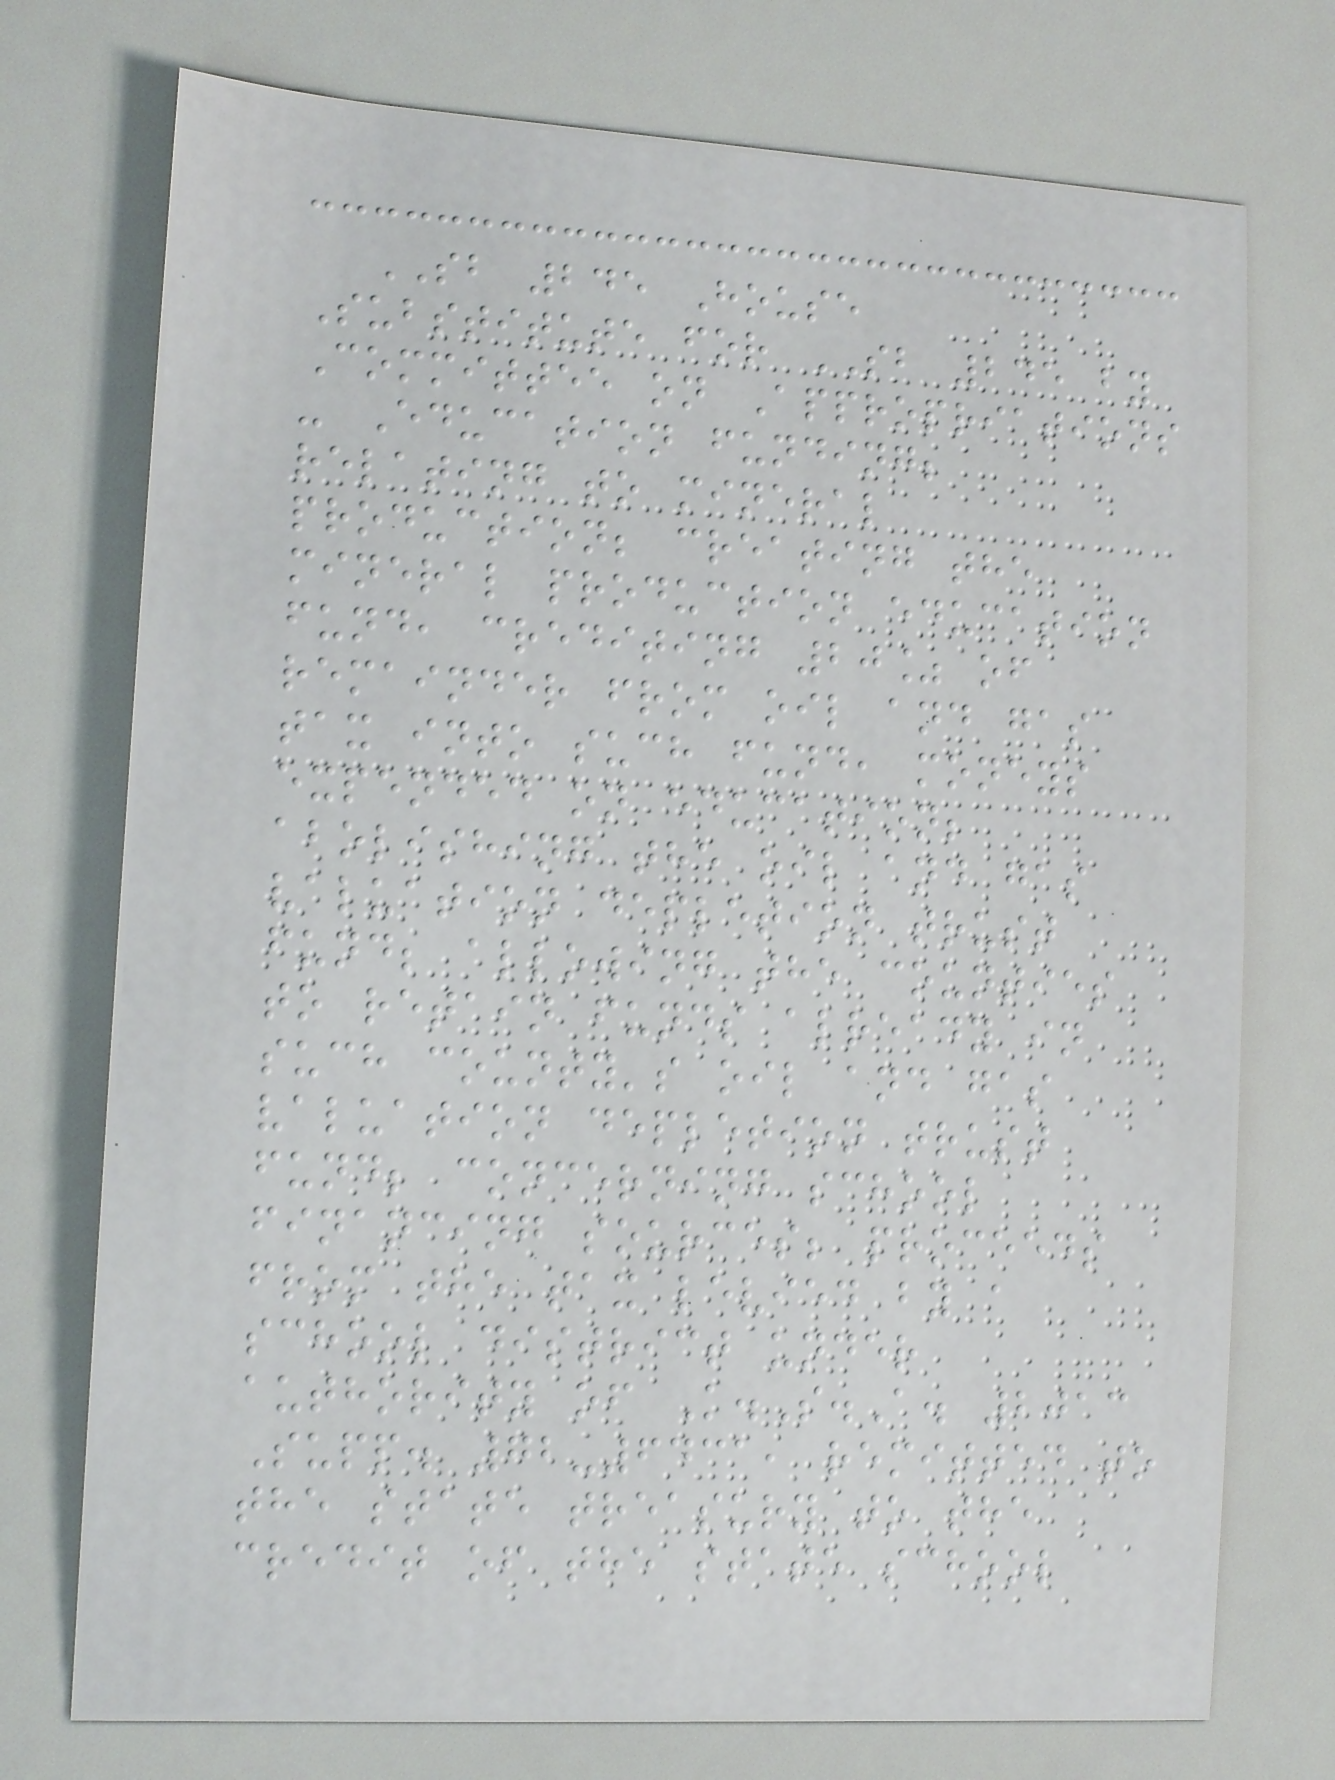SB 245 House
Substitute for SB 245 by
Committee on Appropriations
- Education funding;
relating to mineral
production; creating the
mineral production education
fund, crediting 20% of
remainder from oil and gas
tax into such fund, moneys
expended on education;
abolishing the oil and gas
valuation depletion trust
fund; allowing the counties
to retain funds already in
such county's oil and gas
valuation depletion trust
fund; concerning school
financing sources; proceeds
from the tax levied by a
school district under
authority of K.S.A. 2013
Supp. 72-6431, remitted to
the state treasury to the
credit of the state school
